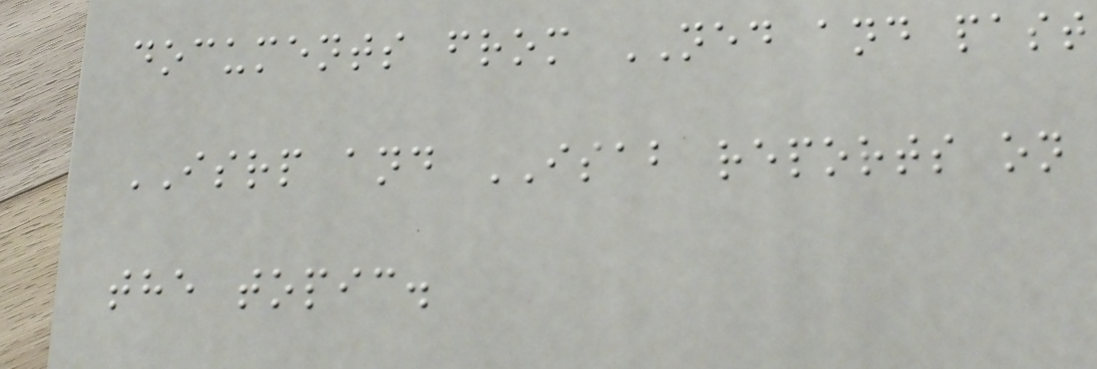documents from NED and past
ISRP and ISAB reports on
the topic.
